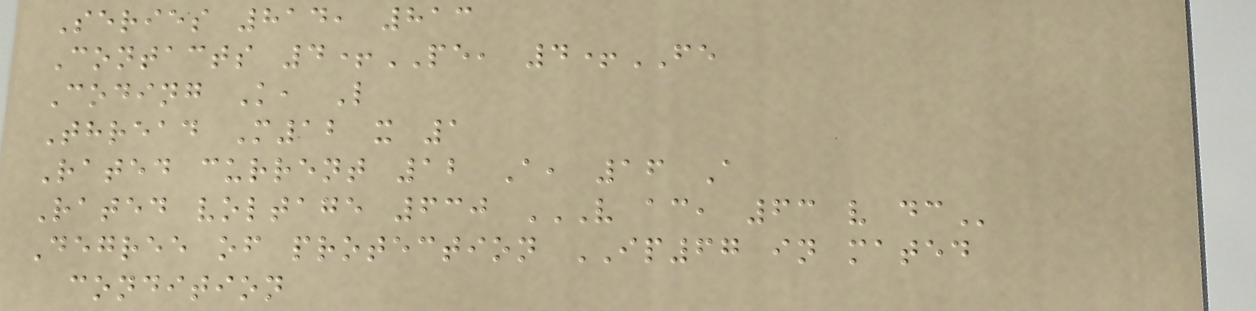Series 814, 813
Contacts 4+PE, 4+FE
Coding K, L
Thread M12 x 1
Rated current 12 A, 16 A
Rated voltage 630 V AC, 63 V DC
Degree of protection IP67 in mated
condition
